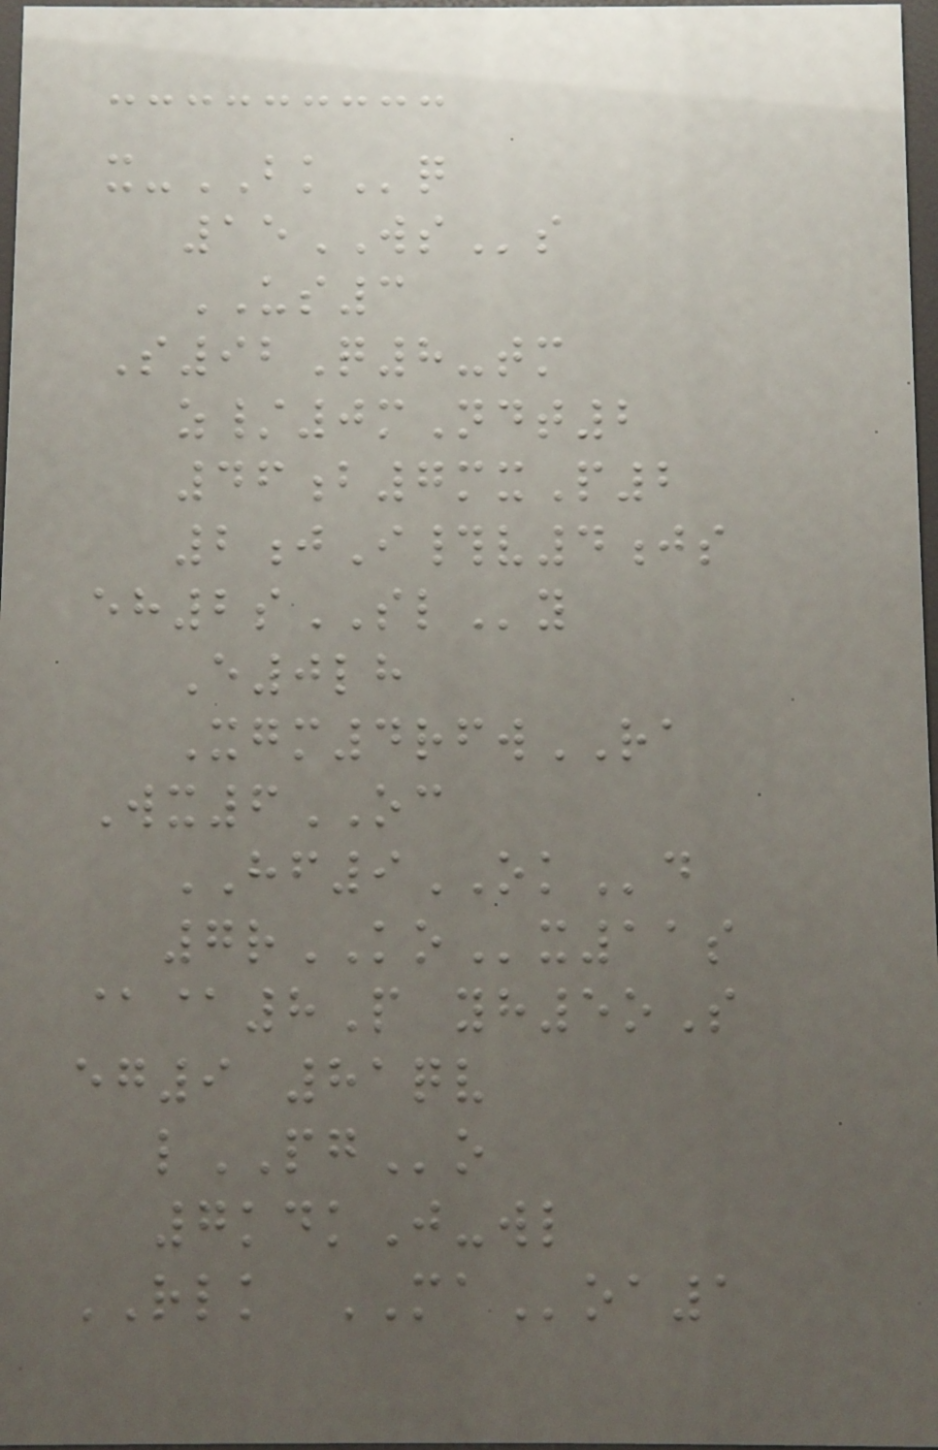x-BKq
15WSs
US3
S92Q8-tm
z/0mNdt2
46b7mxP2
2jI#v4js
eh2sSLy
E0lh
Xgm4rfwRA
Wx6OC
HF9OKd
7rKOx11s
@@8P yh5oS
eg9 81qv
lPGo
7kdkJ-wl
RLK MAoa1
